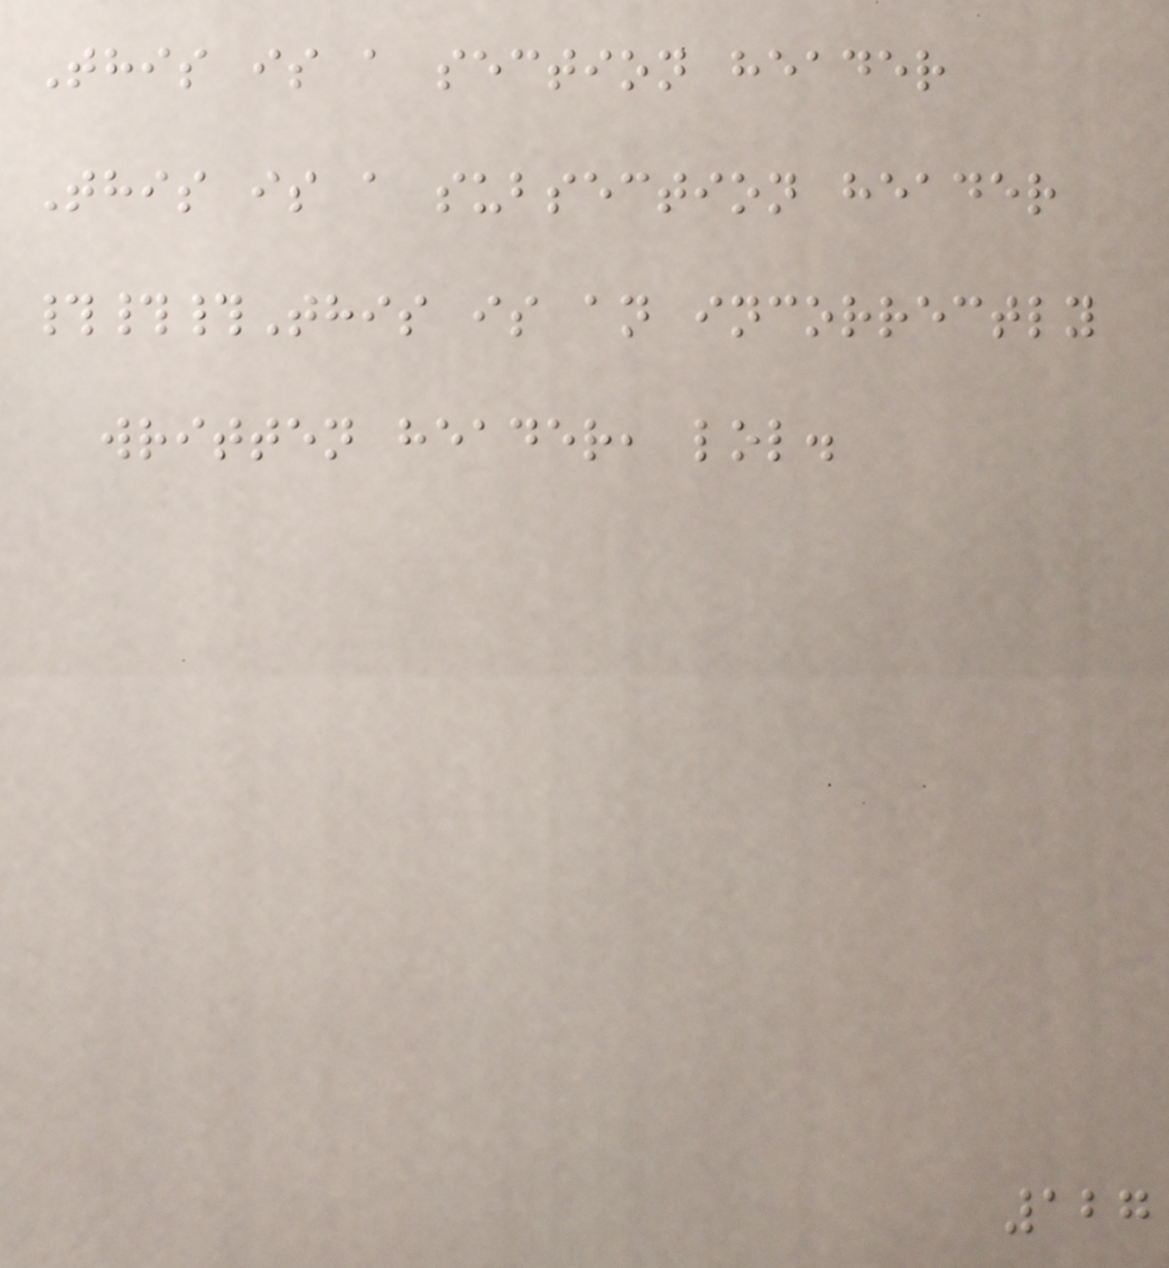This is a section header
This is a subsection header
###This is an incorrectly
written header, lol.
127
